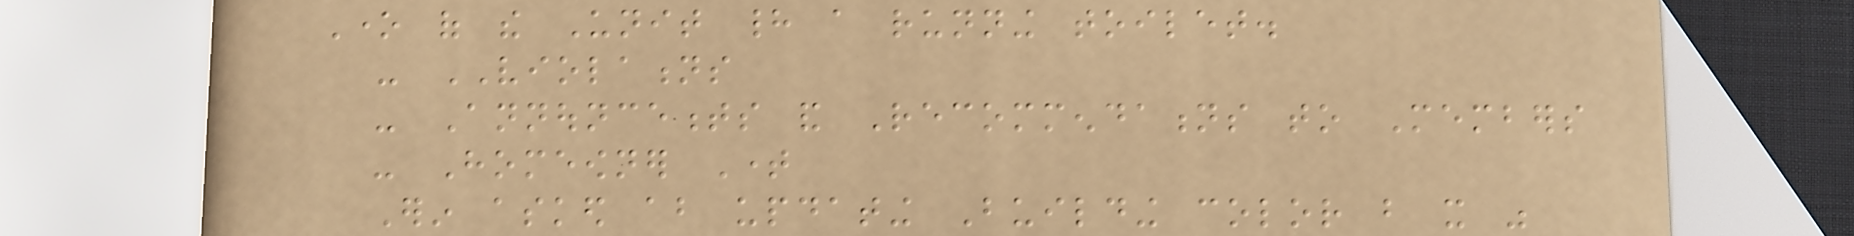One of the Unit had a running toilet.
- VIOLATIONS
- Announcements and Recommendations to Members
- Homeowner Time
Erin asked about updating Building color but it was
